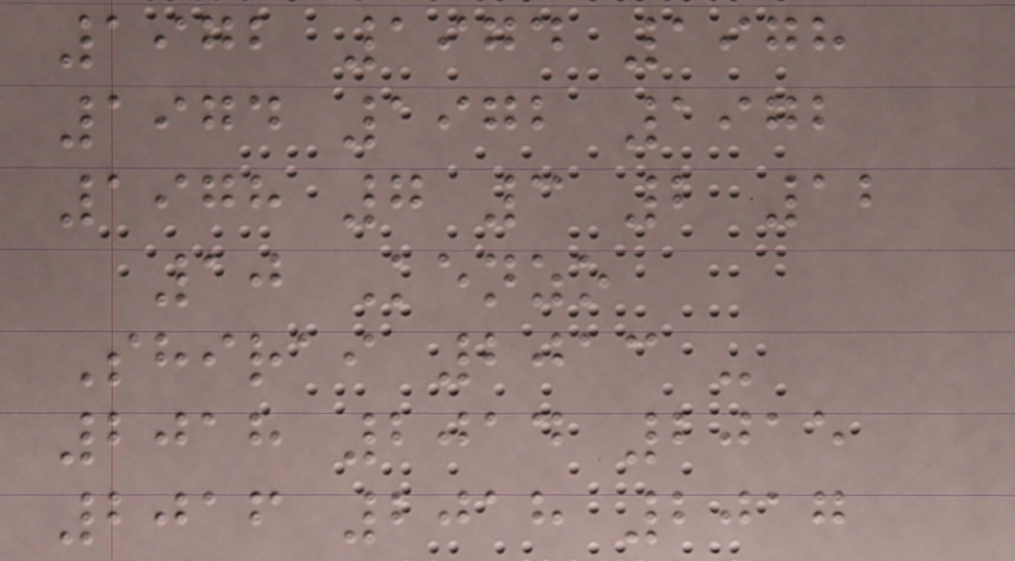1972 1974 1978
1974 1972 1972
1978 7 3 2 12
10 Kenzo
Shirai 2013 -
2018 2014 2015
2016 2018 2017
